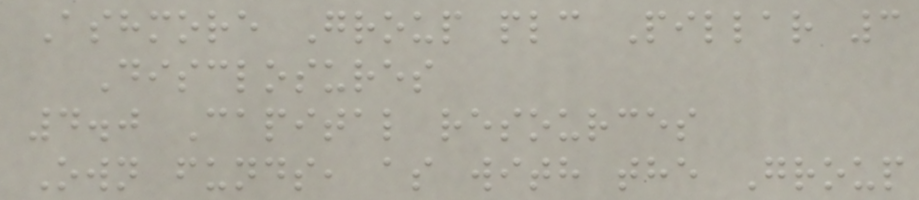Ashmore Group plc Pillar 3
Disclosures
4.0 Capital resources
Own funds, as with the Group
